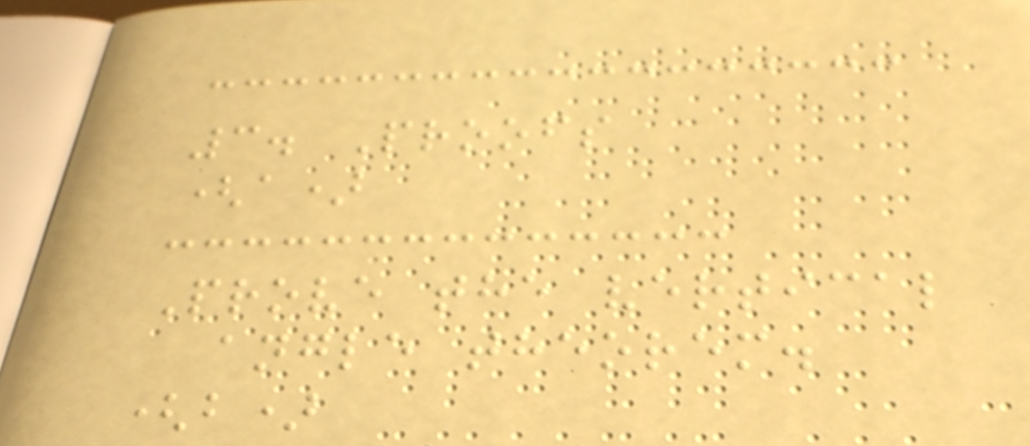3. Proofs
(a)
Prove the vertical
angle theorem.
(b)
